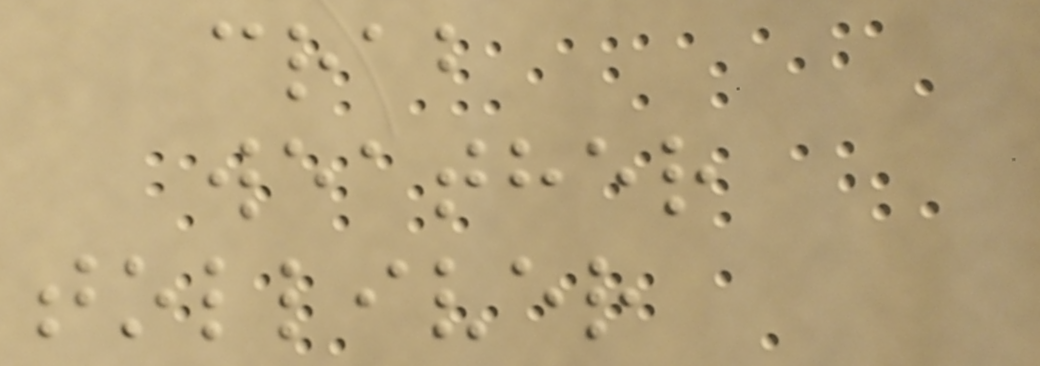crab
weather
tolliver
